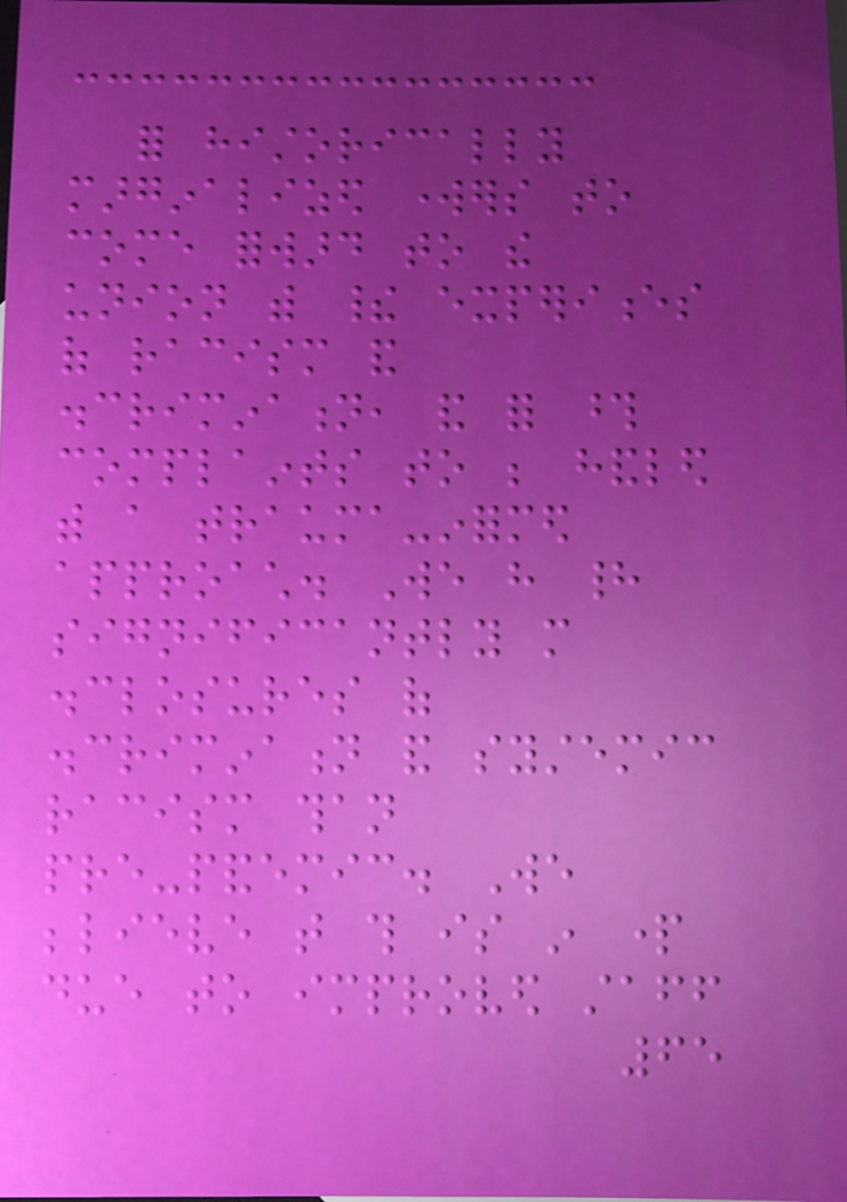for historically
marginalized workers to
come forward to the
union with their experiences
of racism and
discrimination, and for those
complaints to be handled
with a trauma-informed
approach. We have had
significantly more
disclosures of
discrimination and systemic
racism than
pre-pandemic. We
believe that this is in part
due to improved staff
65
